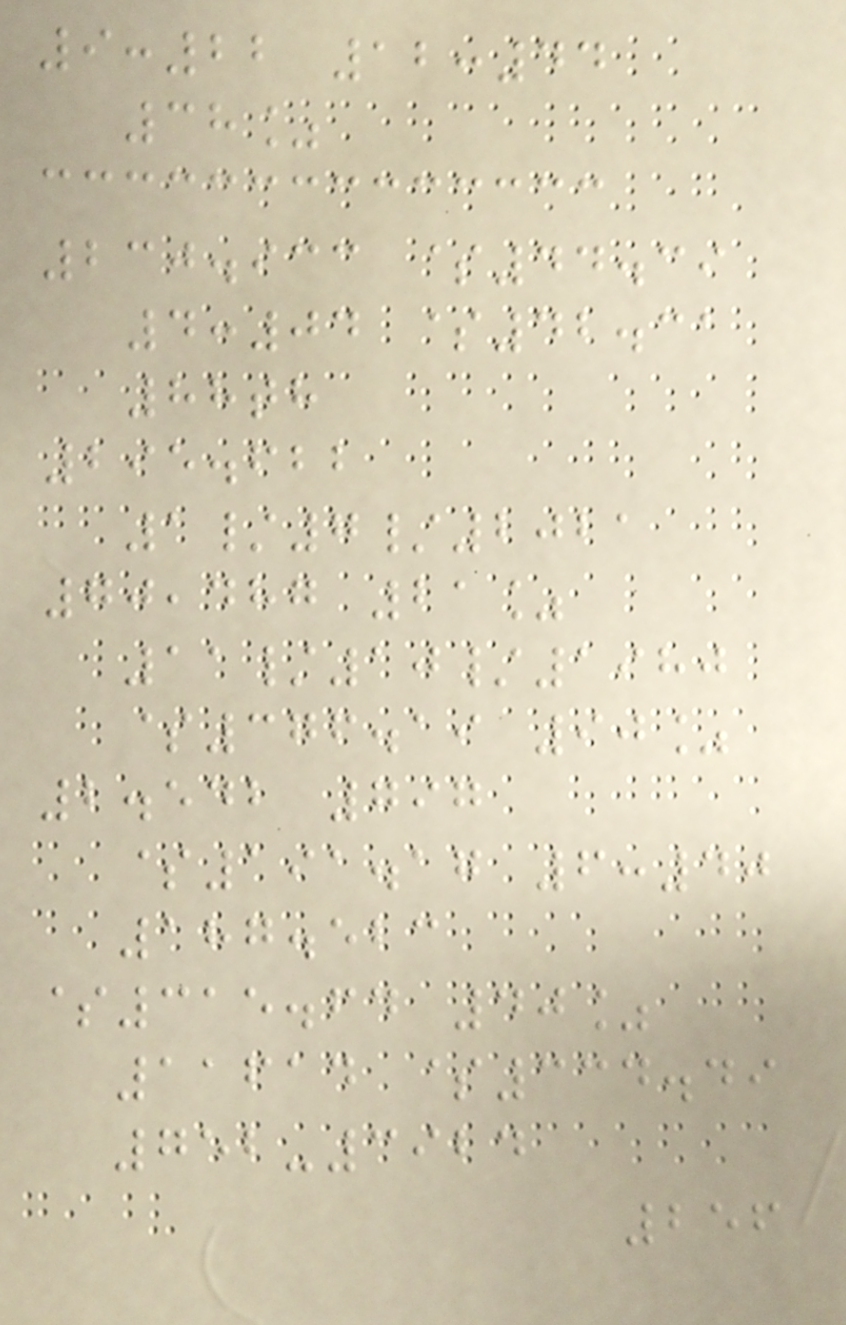9:22 12:44
38%
230.933 $44.39
4:04 $42.31
88th
295.622
1/7/2021
70,487 21%
11/10/1980
$376.19 90%
2.542 797
$191.17 6:40
187.523
$315.64 40%
11614 $334.49
752-3924
256
